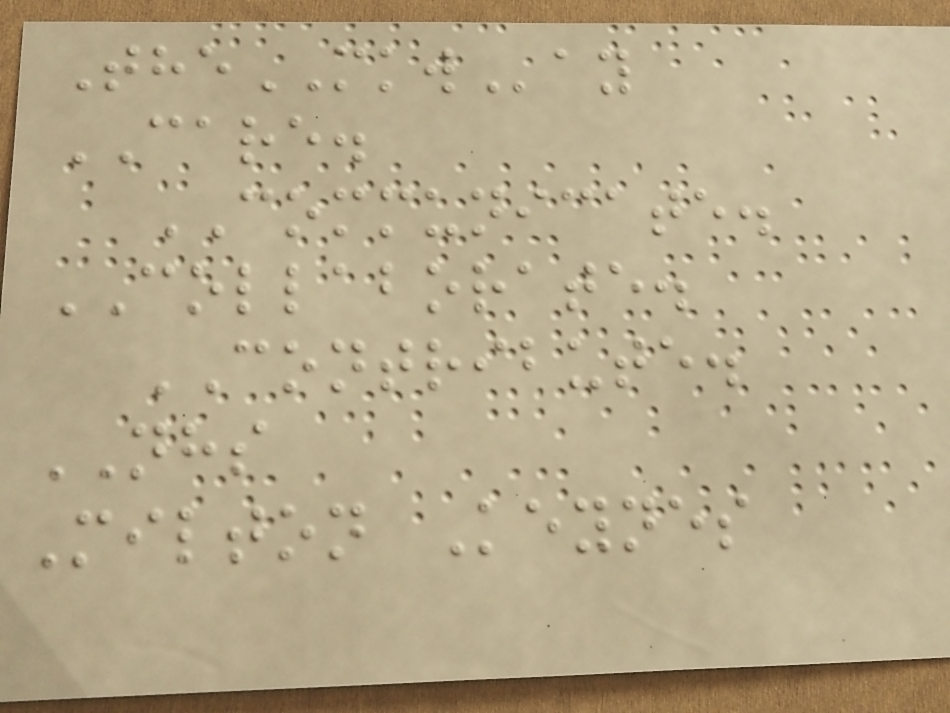TheMKWay
CARE.
COMMUNICATE.
COLLABORATE.
CONTRIBUTE.
NHS
Milton Keynes
